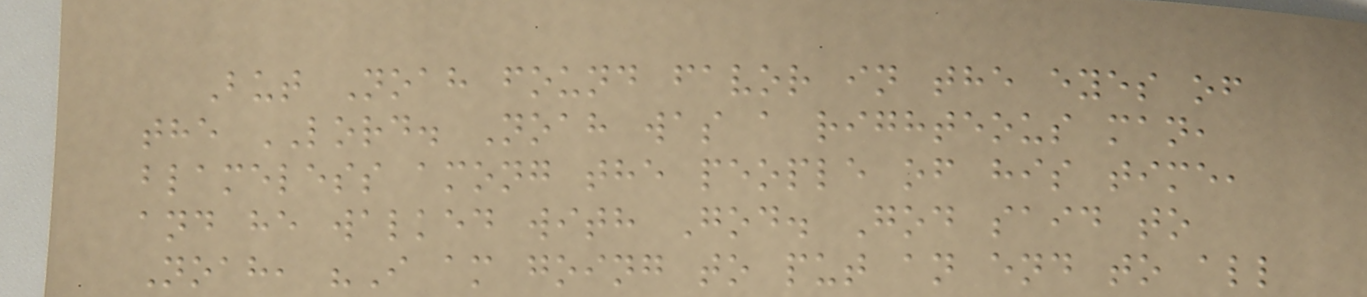But Noah found favor in the eyes of
the LORD. Noah was a righteous man,
blameless among the people of his time,
and he walked with God. God said to
Noah, "I am going to put an end to all
